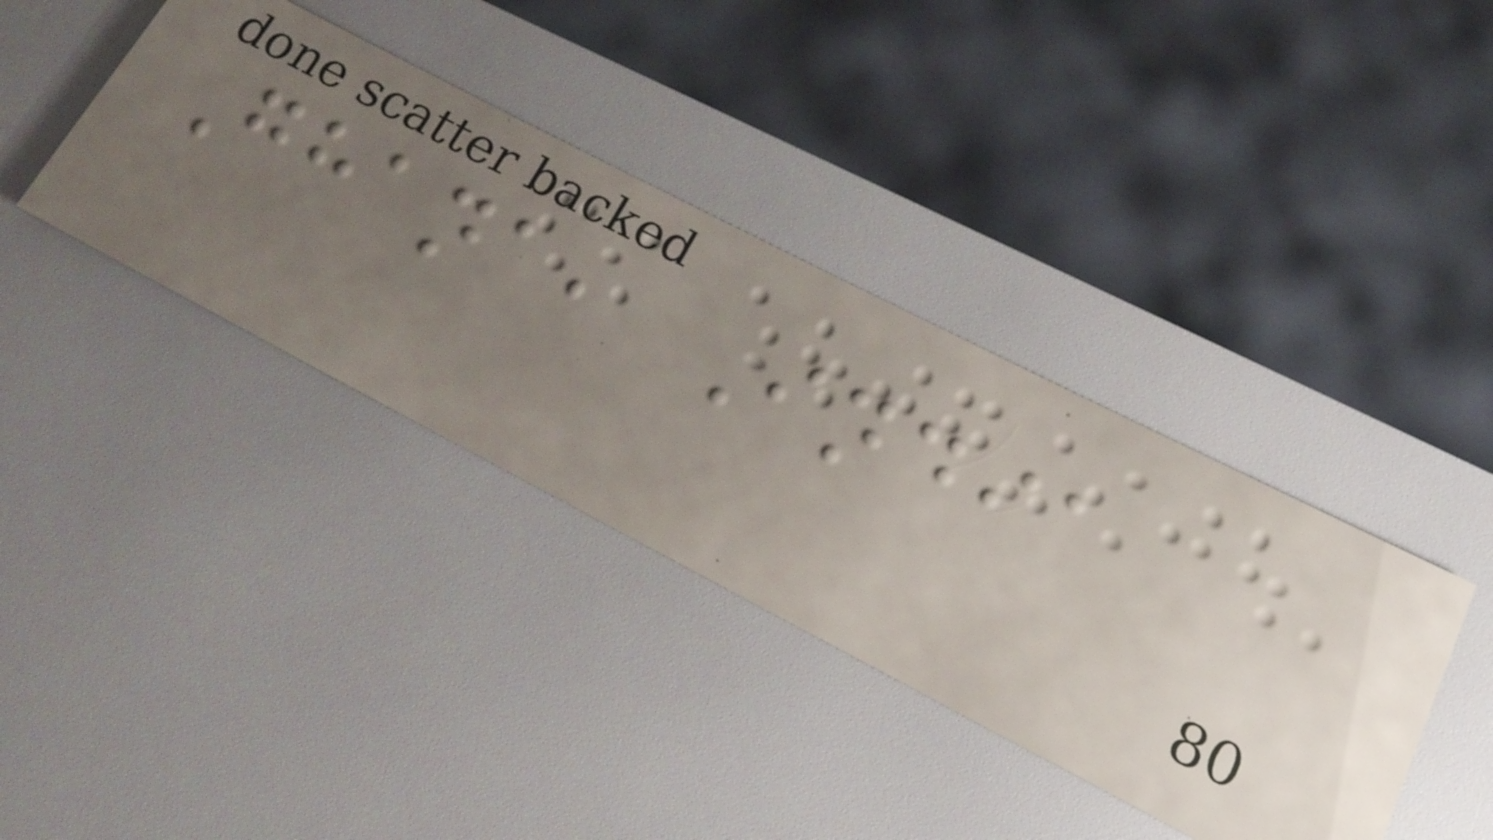Ghana, India
